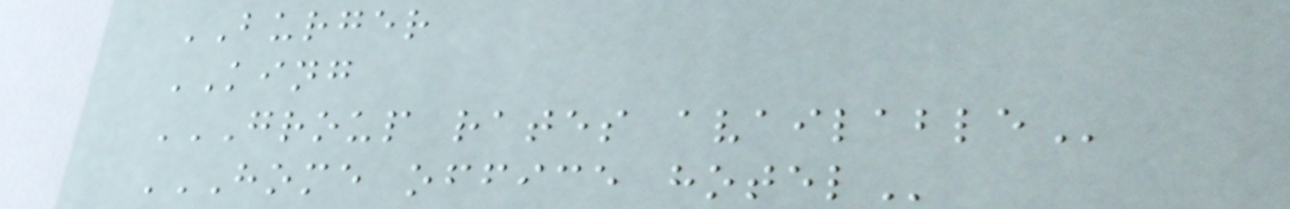BURGER
KING
GROUP RATES AVAILABLE
HOME OFFICE HOTEL
